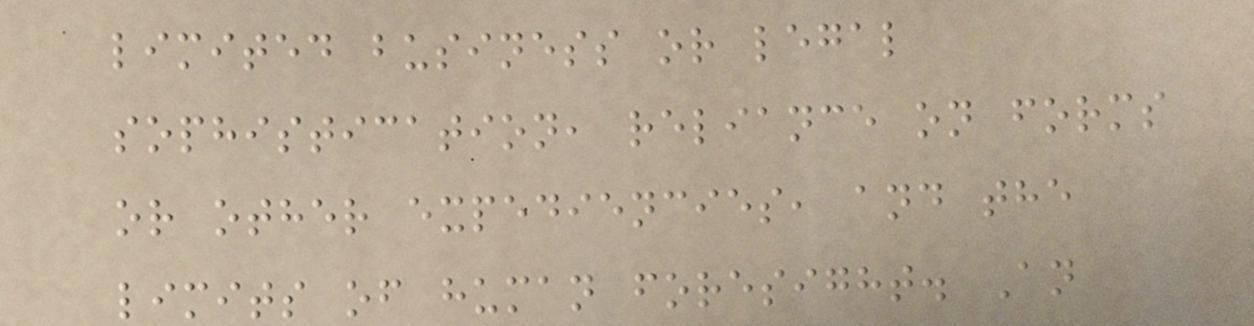limited business or legal
sophistication, reliance on forms
or other expediencies, and the
limits of human foresight. An
